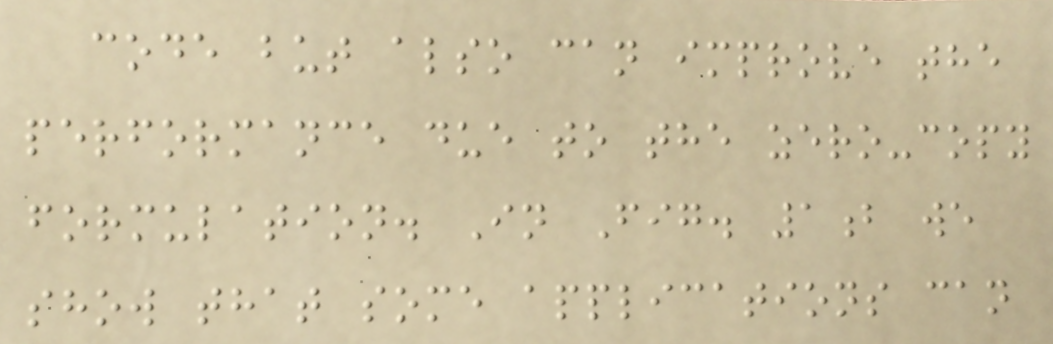code but also can improve the
performance due to the zero-copy
formulation. In Fig. 1b we
show that some applications can
